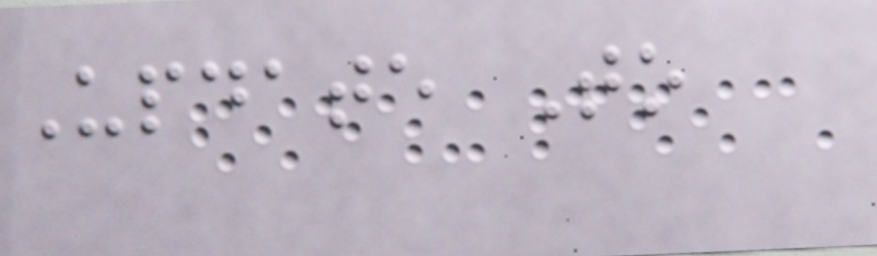Update To
